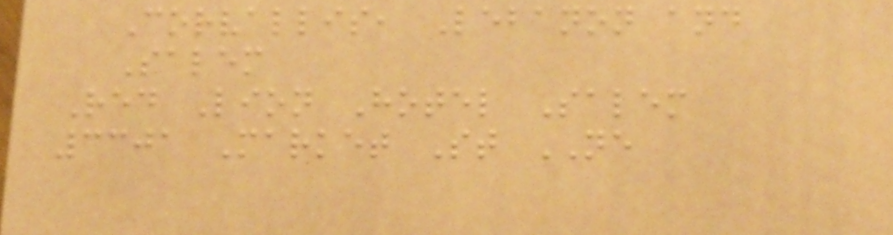Corvallis, Lebanon and
Salem
Red Lion Hotel Salem
3301 Market St NE
